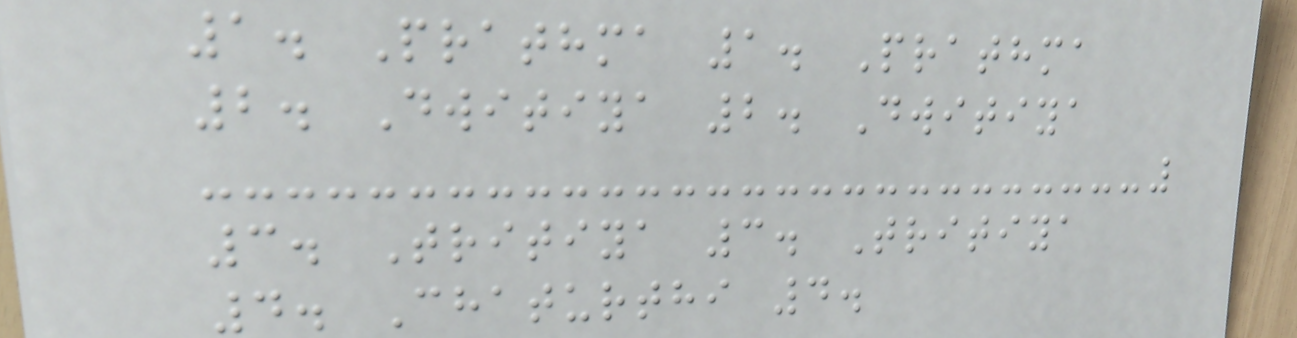1. Prathma 1. Prathma
2. Dwitiya 2. Dwitiya
3. Tritiya 3. Tritiya
4. Chaturthi 4.
